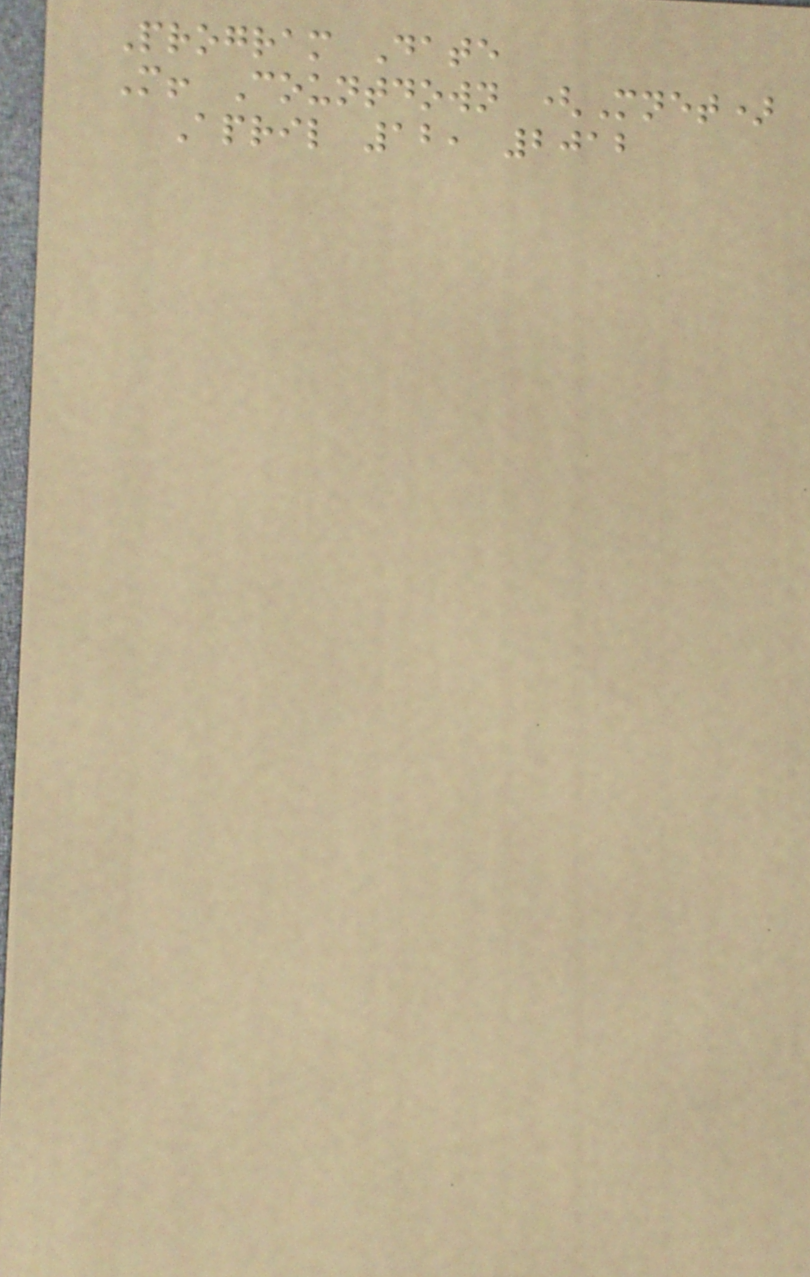Program Date
M! Countdown (Mnet)
April 12, 2012
